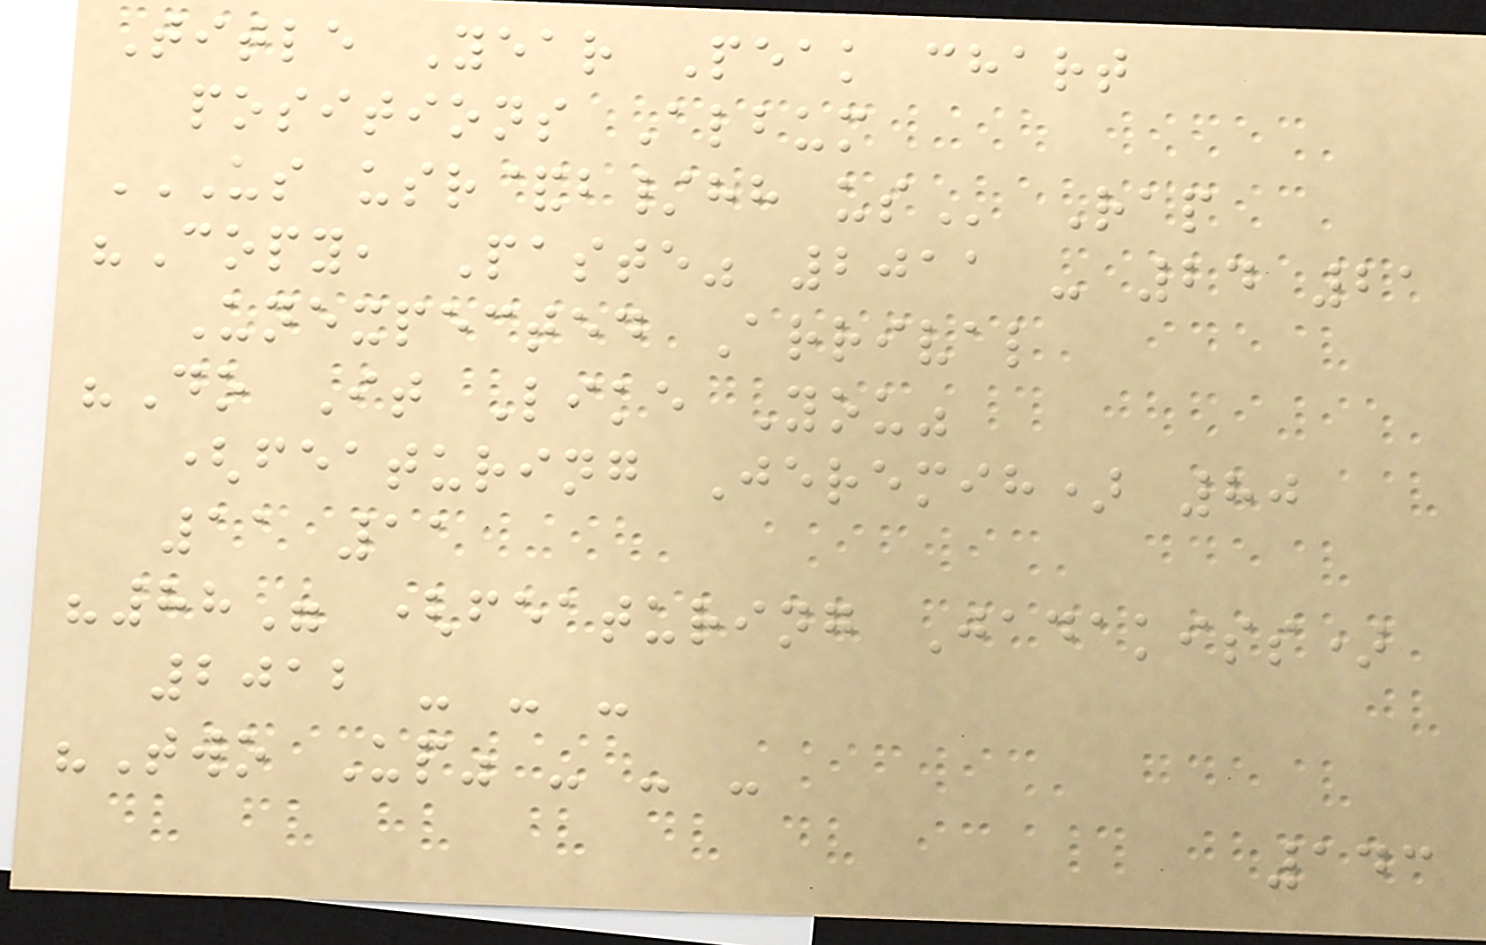Title Year Peak chart
positions Album
US USR&B/HH US Rap
"Copy, Paste" 2011 - 24 21
Unexpected Arrival
"Do It Like You"
(featuring Jeremih) 80
11 11
"88" (featuring Jadakiss)
2012 - - -
"Two Up" - - -
143
